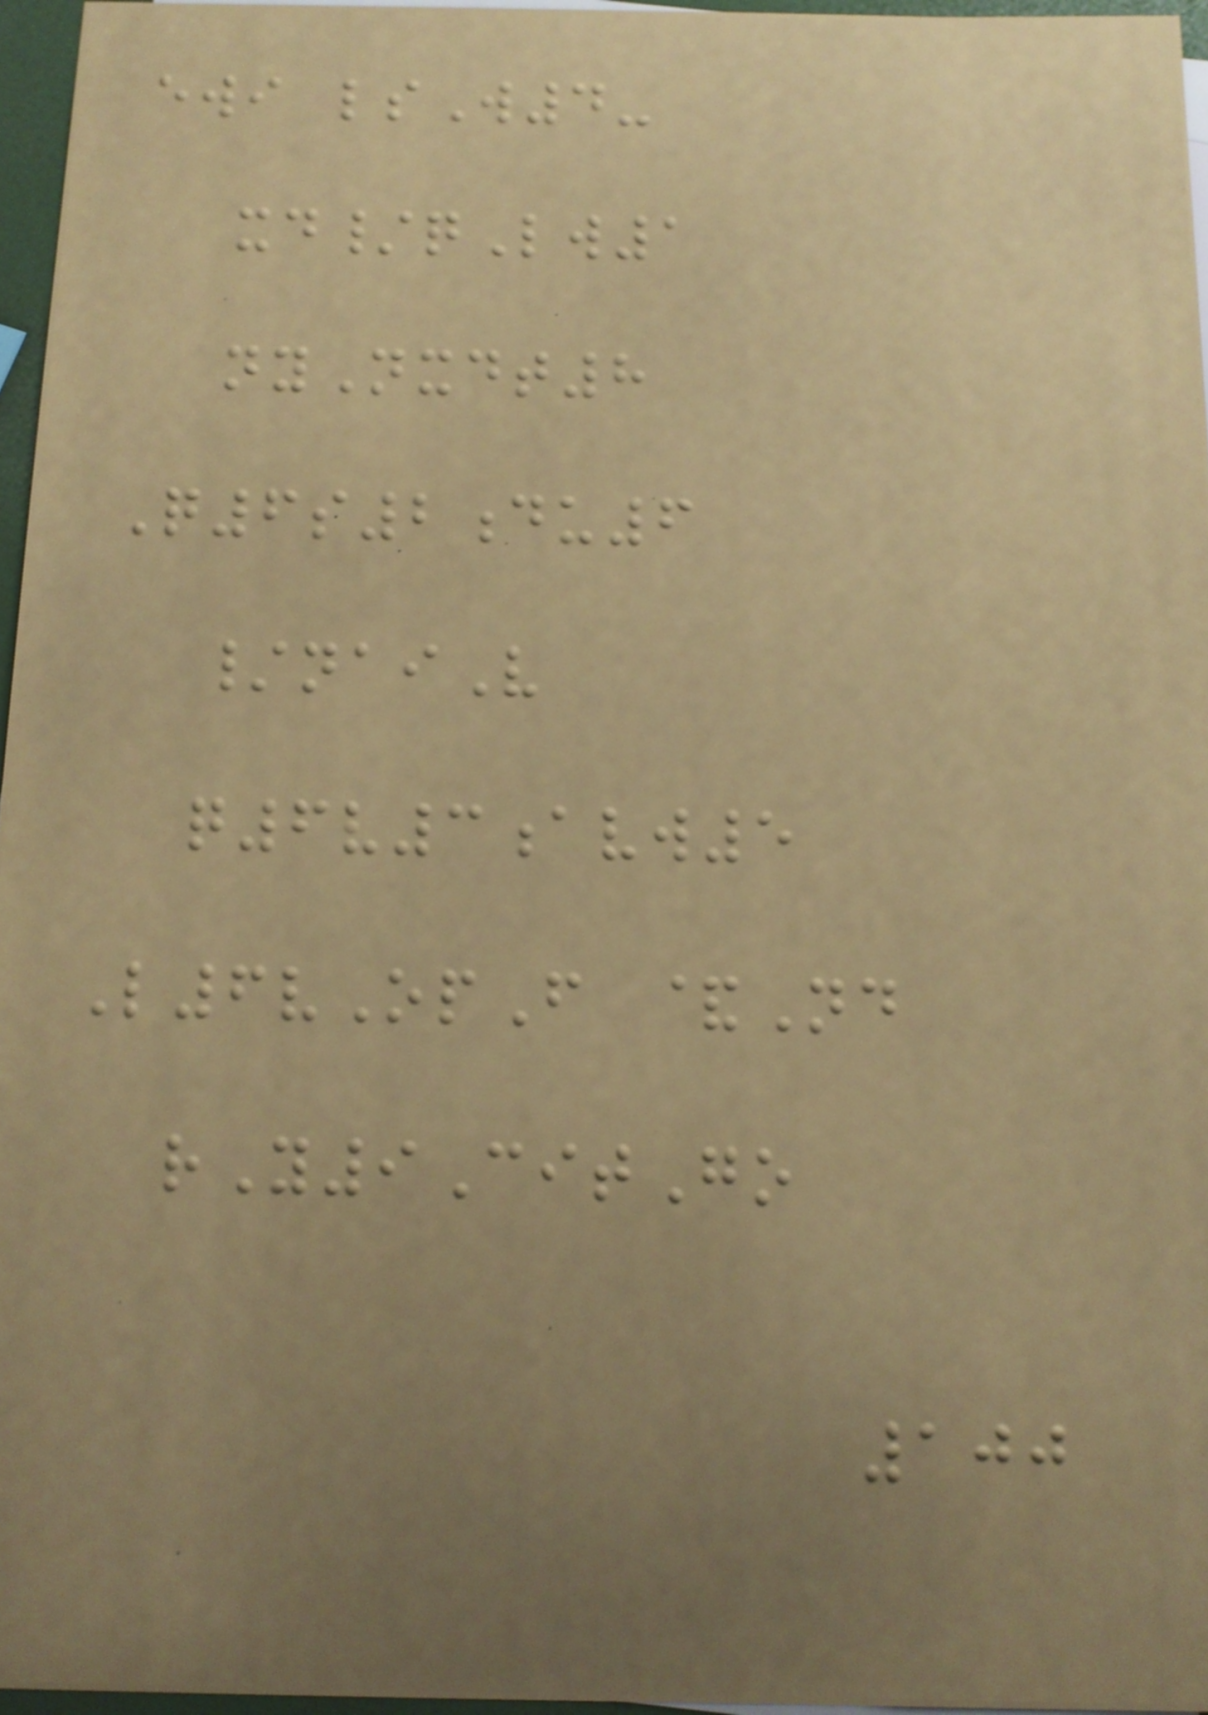ewi lsW4-
xd/qLw1
nyNxdt8
Q6s2du6
/naiV
q6v3avw5
L6vOpF &Nd
rY9CitGo
100
